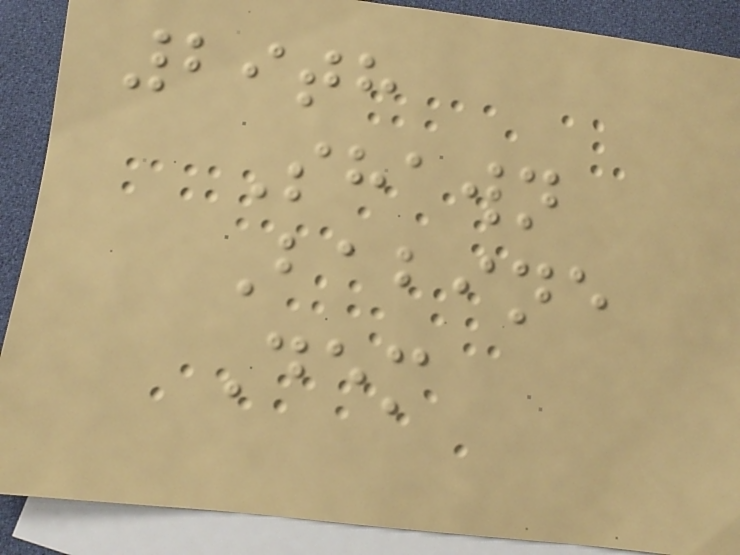29th
Shawn
Babine
Dem
